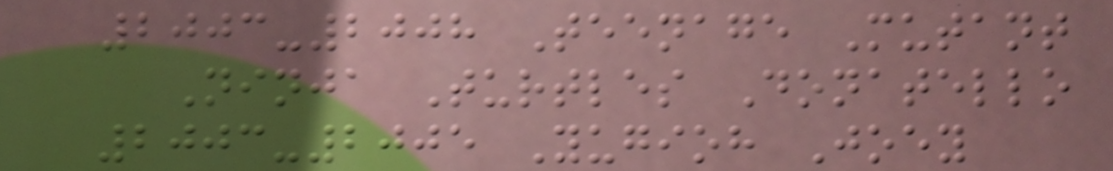2003-2008 Teenage Mutant
Ninja Turtles Donatello
2003-2005 Yugioh Joey
